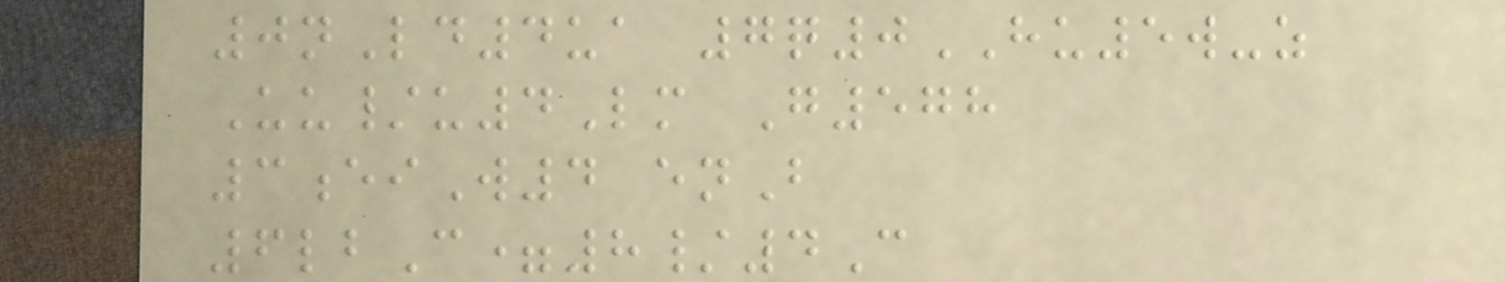0nLd4ua 7q0HU5w-z
Uu/u4Lm G578
3eiW4 enB
6lbC=8/4C
